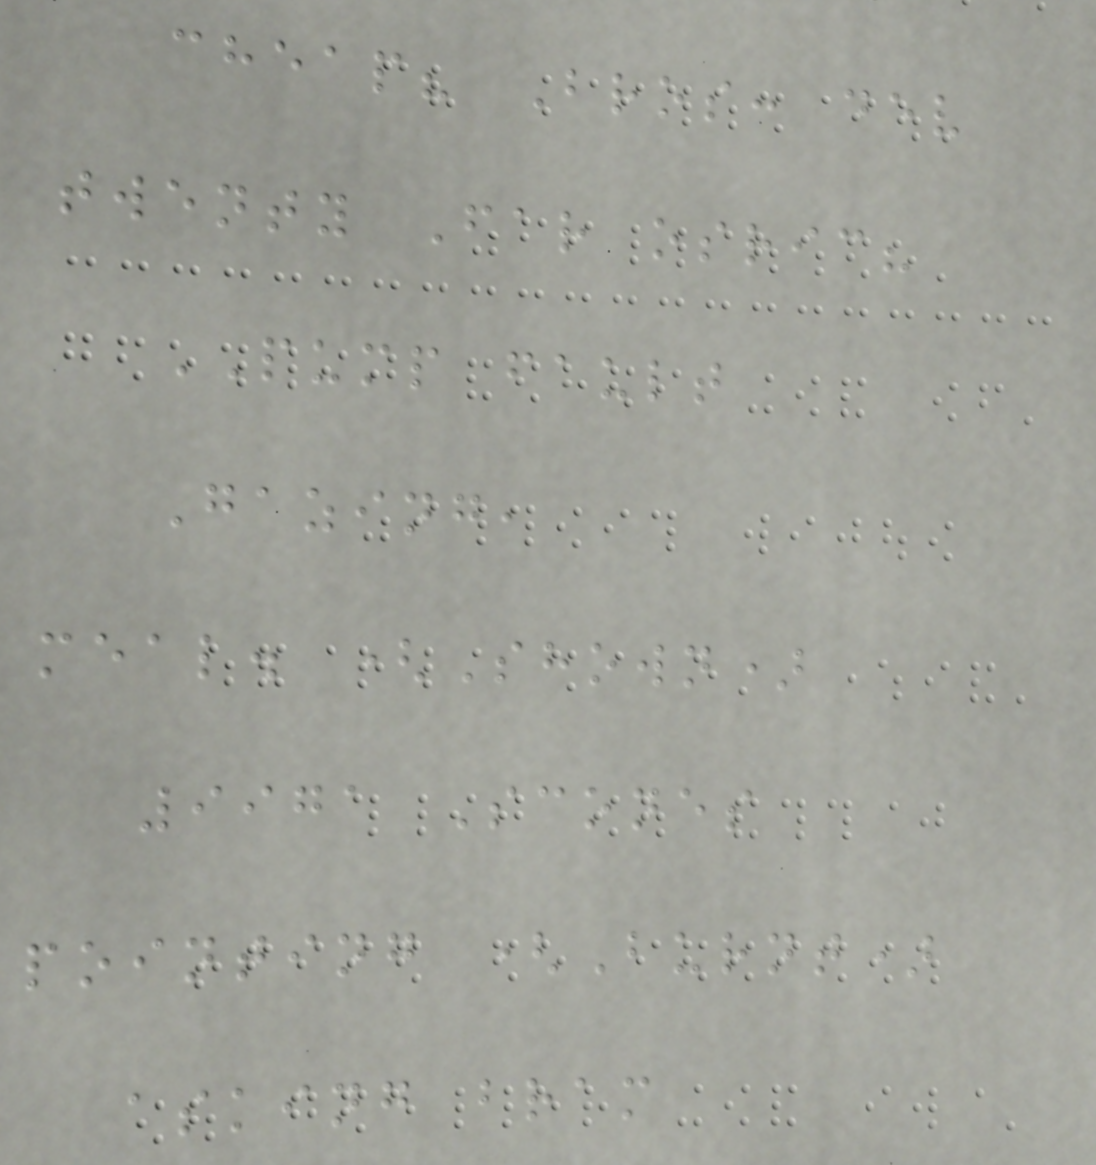cheap? Bros: dev
twenty Far osric?
PUMP fault
Gazing,
meal. (Shown)
9971 Scones
pointing (Burnt)
asking bram
